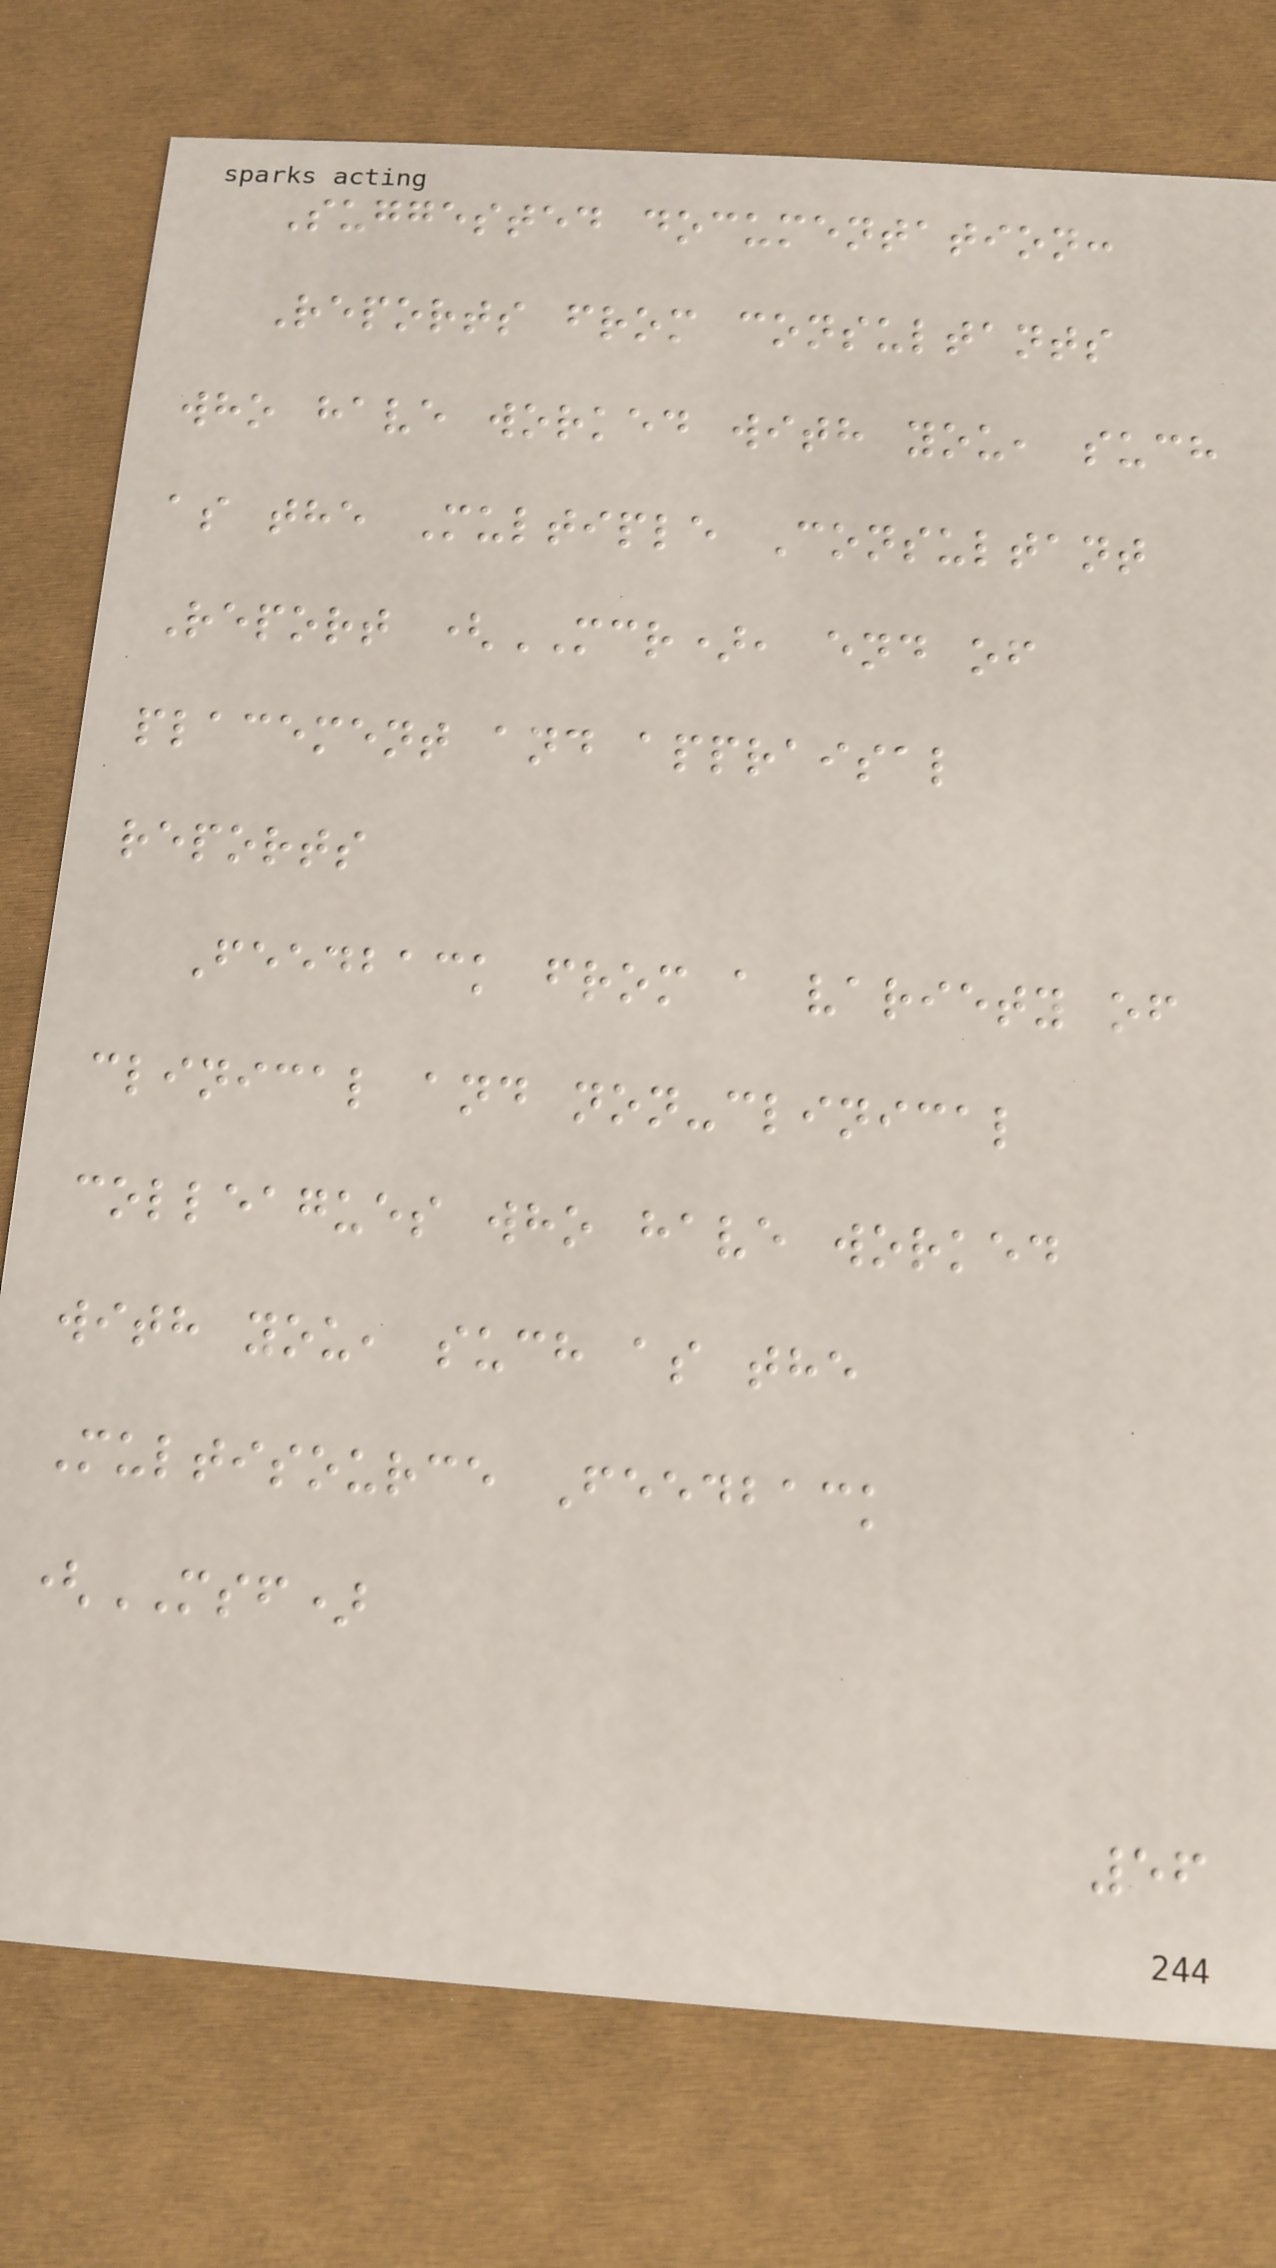Suggested documentation:
Reports from consultants
who have worked with you, such
as the Multiple Consultant
Report (MCR), end of
placement and appraisal
reports
Feedback from a variety of
clinical and non-clinical
colleagues who have worked
with you, such as the
Multisource Feedback
(MSF)
56
